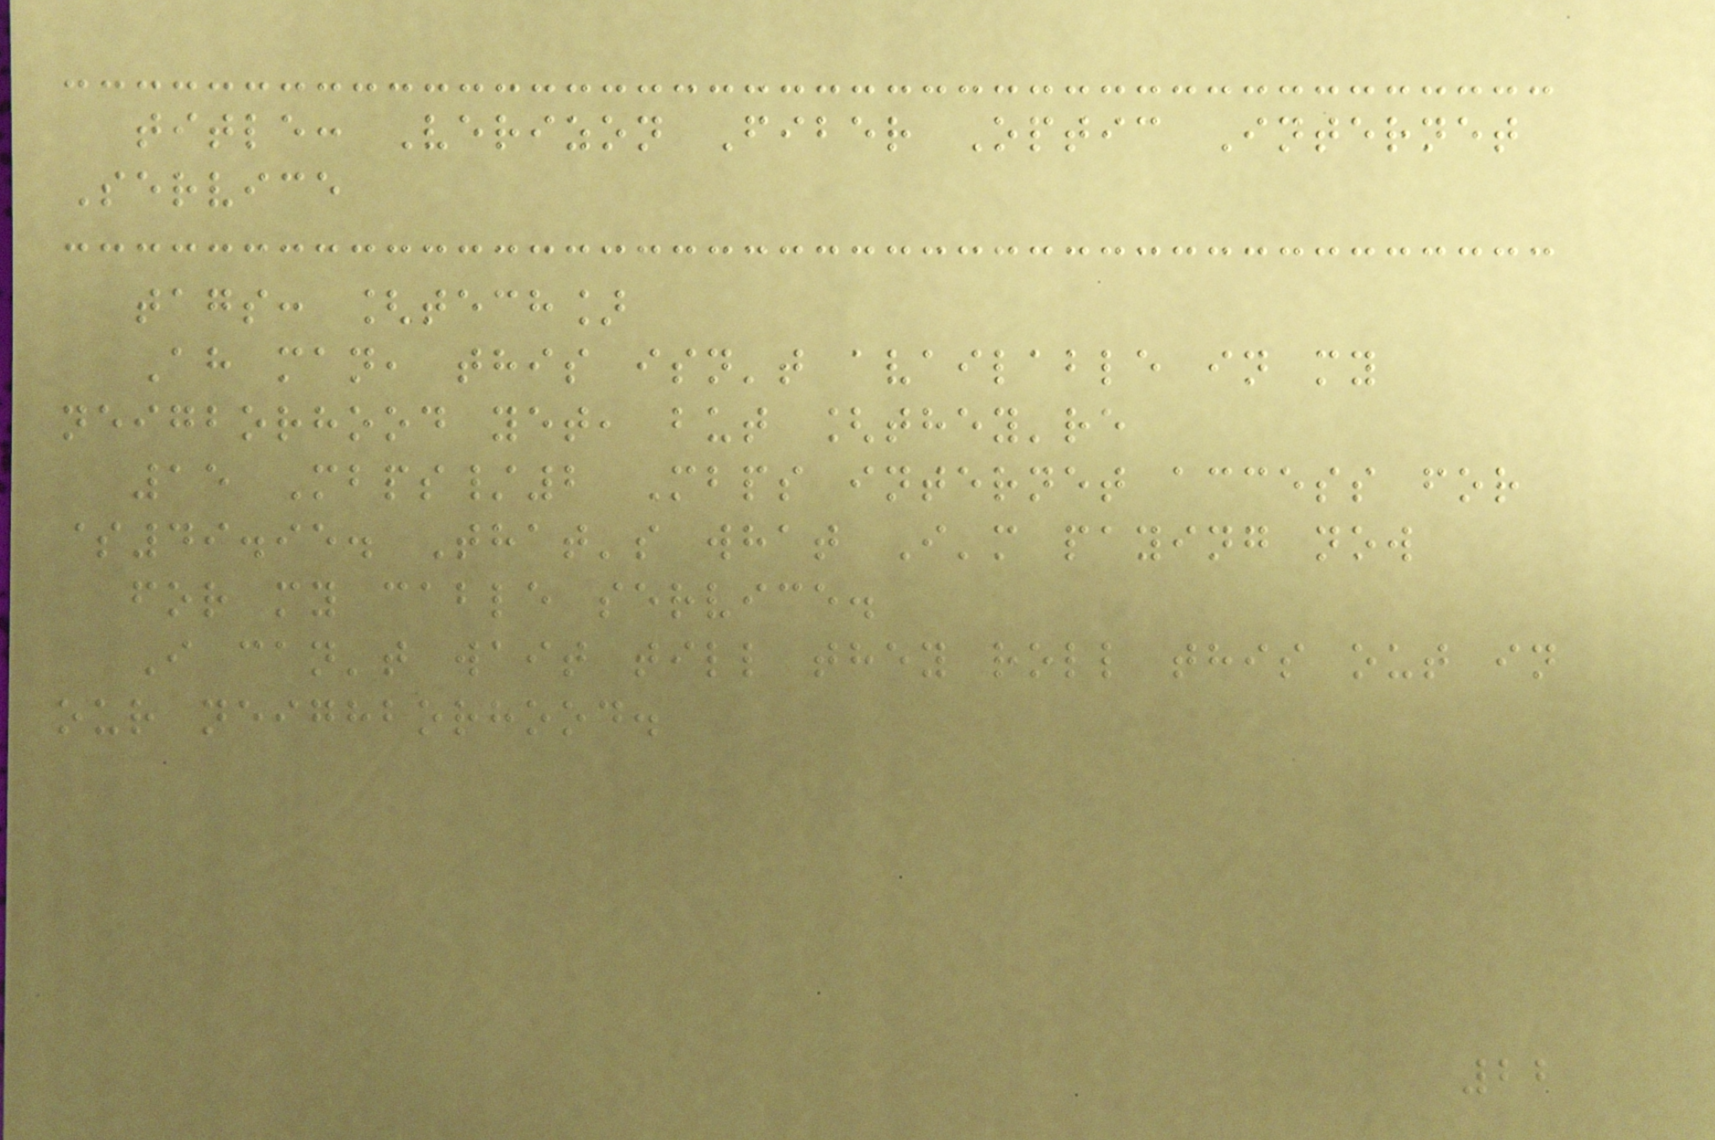title: Verizon Fiber Optic Internet
Service
tags: [tech]
Ah man, this isn't available in my
neigborhood yet, but [they're
15 Mbps/2 Mbps internet access for
$49.95. That's what I'm paying now
for my cable service.
I can't wait till they roll this out in
our neighborhood.
22
